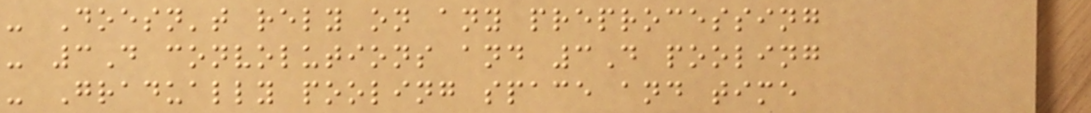- Doesn't rely on any preprocessing
- 3D convolutions and 3D pooling
- Gradually pooling space and time
